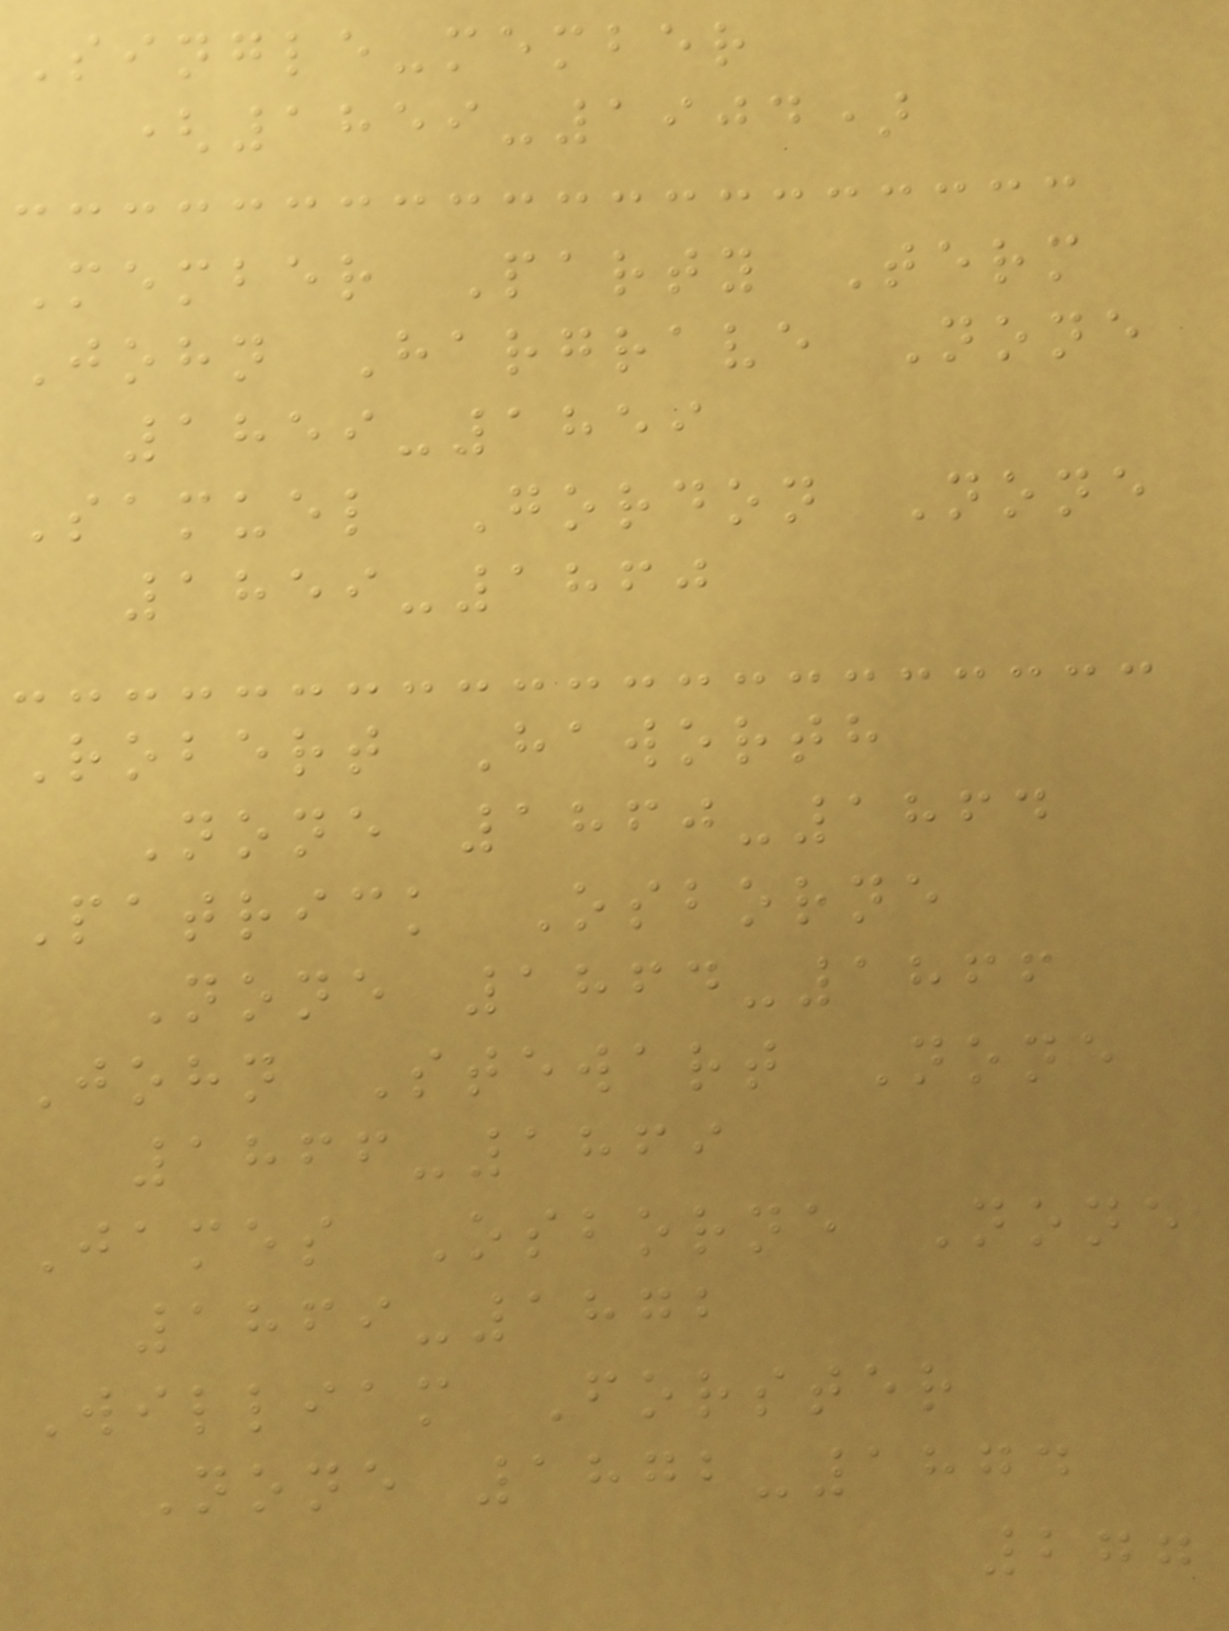Single-member
(1859-1904)
Member Party Term
John Hargrave None
1859-1859
Samuel Gordon None
1859-1860
Robert Haworth
None 1860-1864
Patrick Osborne
None 1864-1866
John Stewart None
1866-1869
James Osborne None
1869-1872
William Forster
None 1872-1874
277
